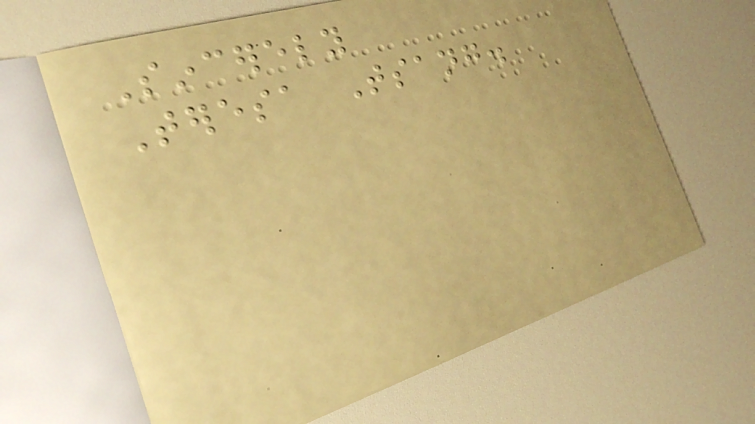Sincerely
Teresa Tsang.
